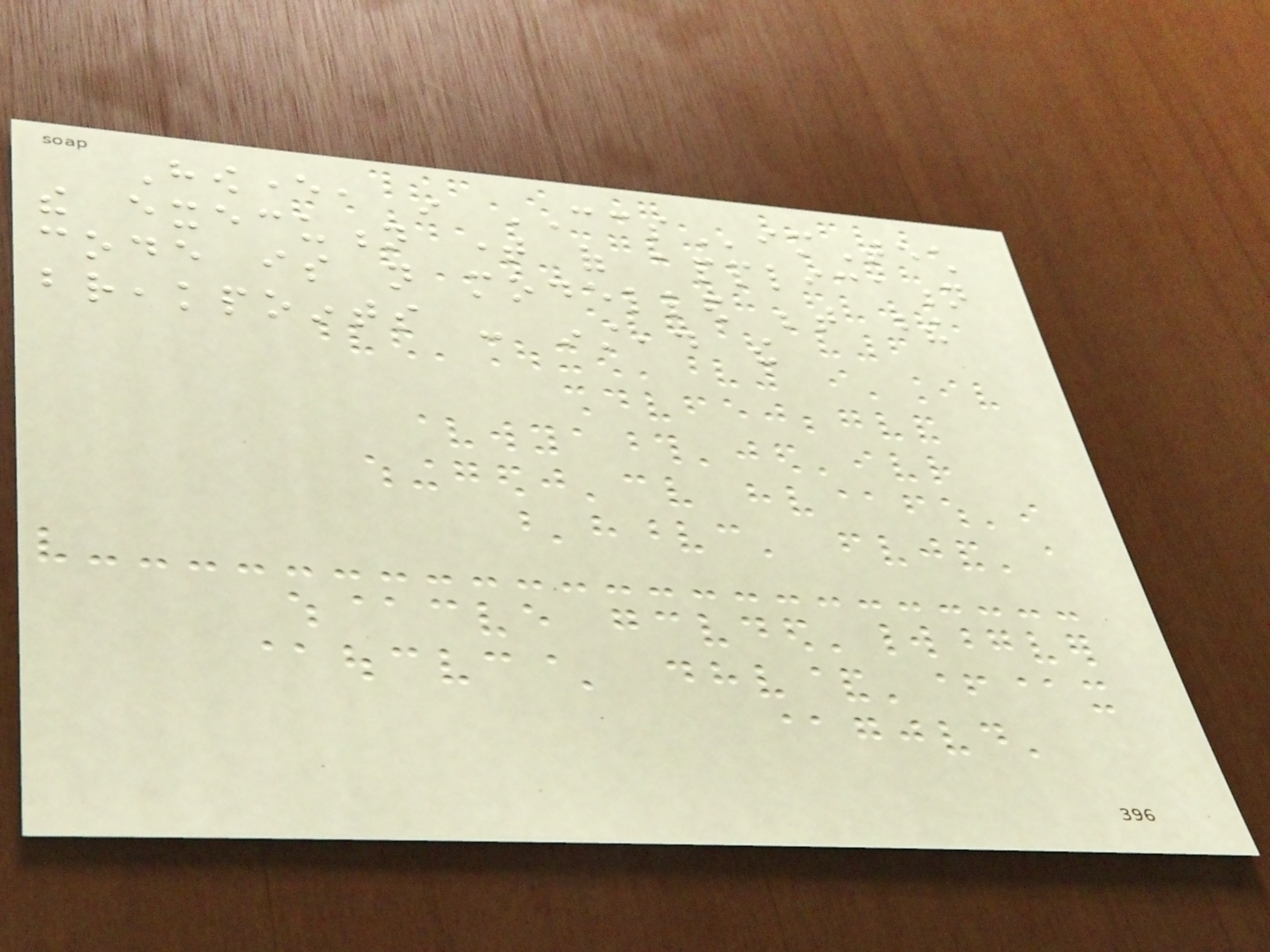However, in CCSimTech
the execution time of application
code is not modelled between these
breakpoints - instead the
